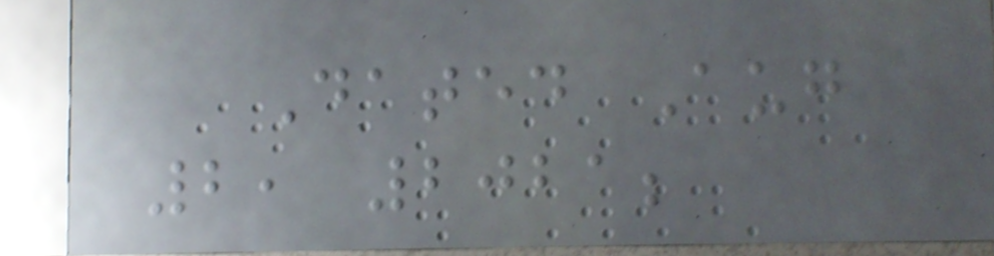Dated Aug
2, 2021;
